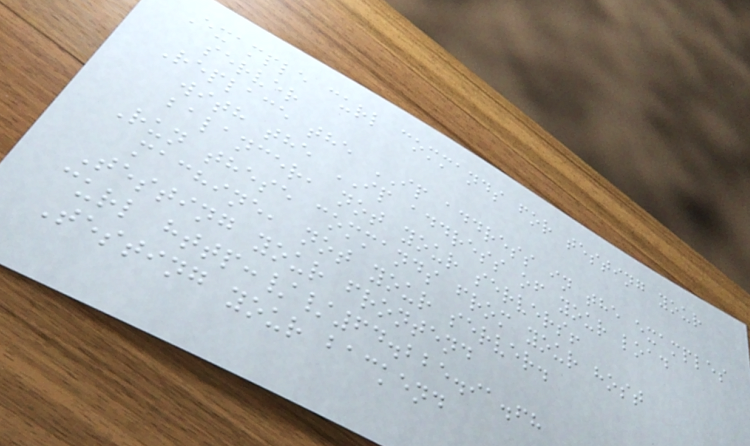Example curl commands for testing your
server
Replace the IP address in the examples
with the IP address of your load
balancer, not your servers!
Run these commands from your host
machine, not your server.
Testing your frontend
curl http://64.225.91.68
Testing your backend
